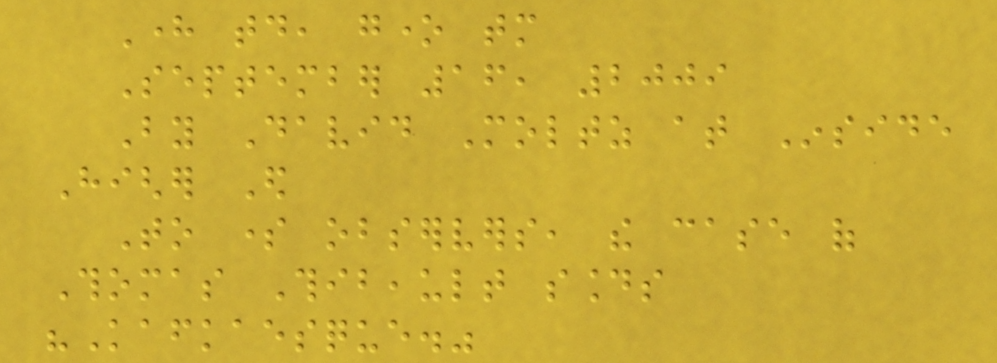Here today, gone tomorrow
September 16, 2009
By David Moltz at Inside
Higher Ed
To some observers, the case of
Thomas Thibeault sounds
"Kafkaesque."
